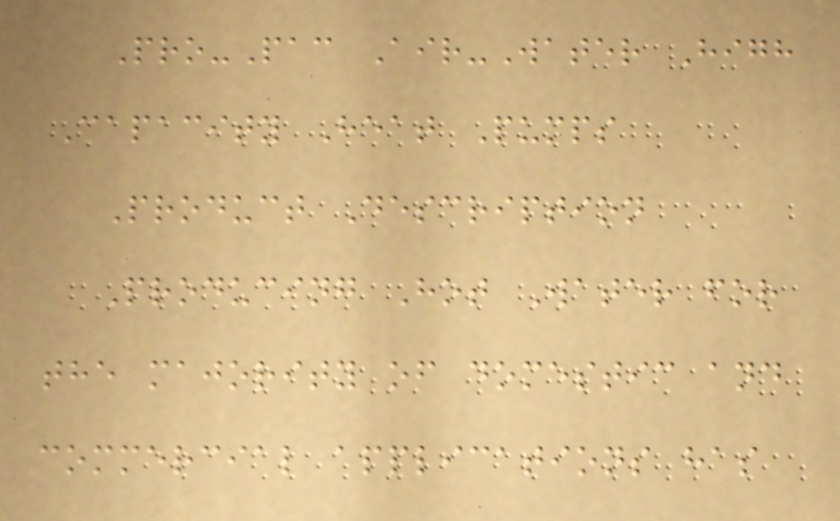Pro-Pac Air-Water High
Capacity Heat Pumps
Product Description
Producing Hot Water for
the majority of domestic and
commercial applications has
